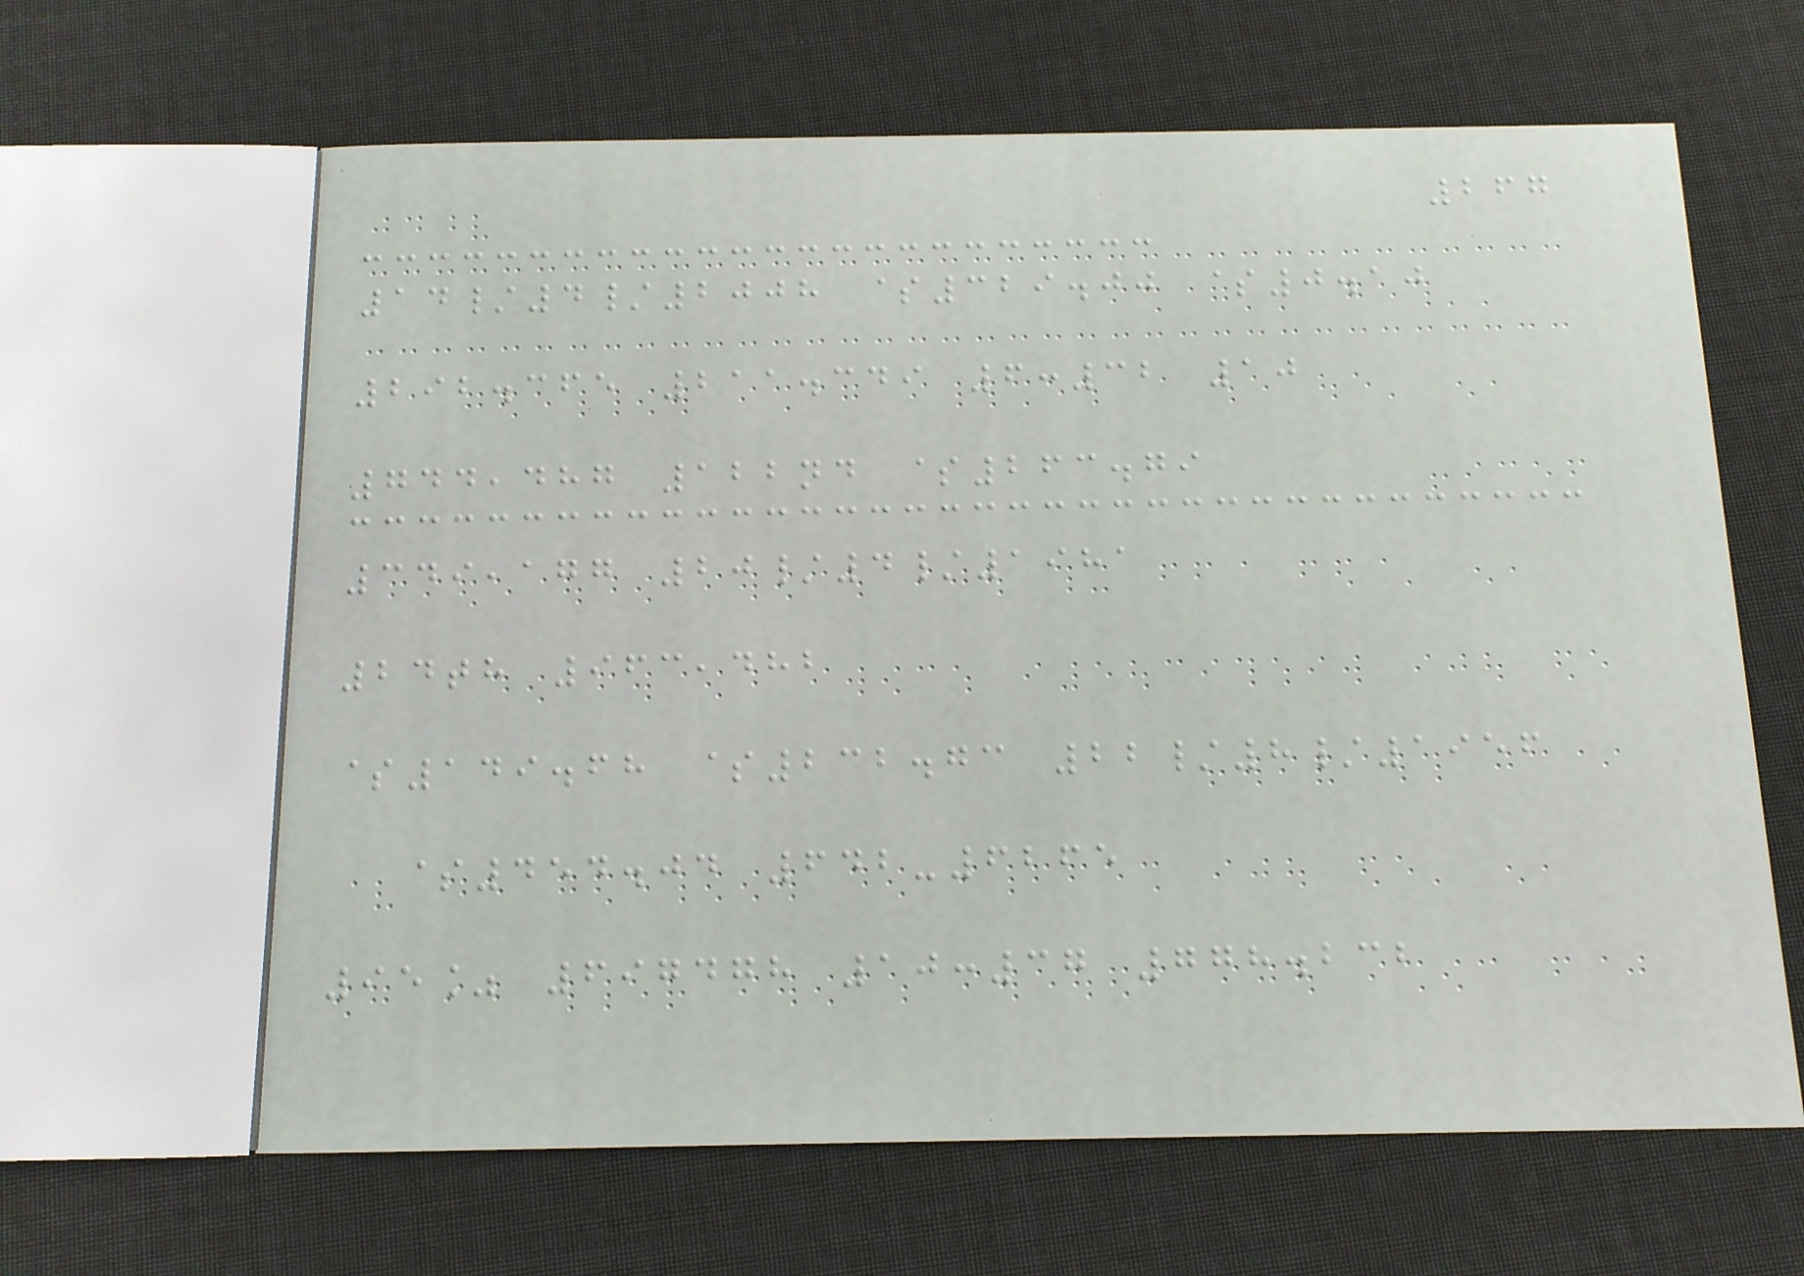267
14/4/2008 $329.00 $0.10
292.365 211.349 6:32 10
744,487 122nd $263.79
349,177 20/4/1981
24th 963,482
$149.68 $232.73 22/8/1956
$454.04 642-6265
95% 697478 10:37 778.232
